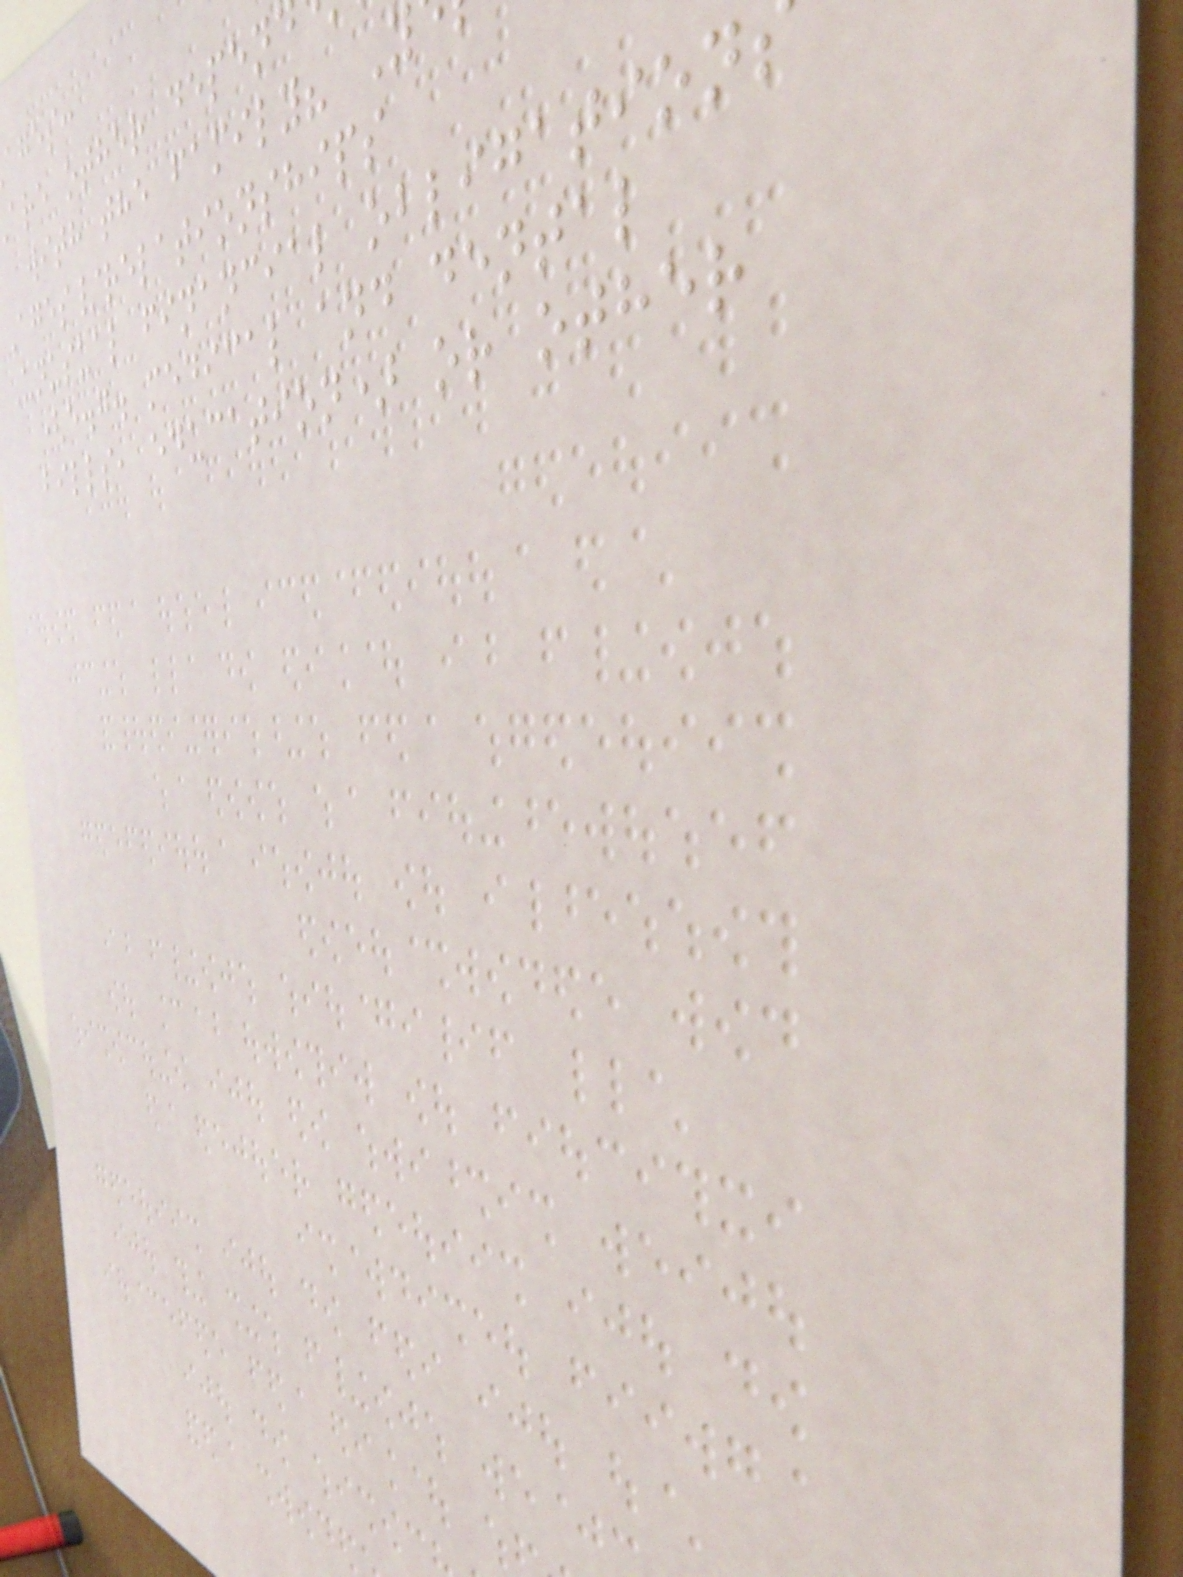ages:
are other depen
with the family? Y
Ages/relationships
Unusual financial obligation
(e.g. medical and dental
bills, education) or other
